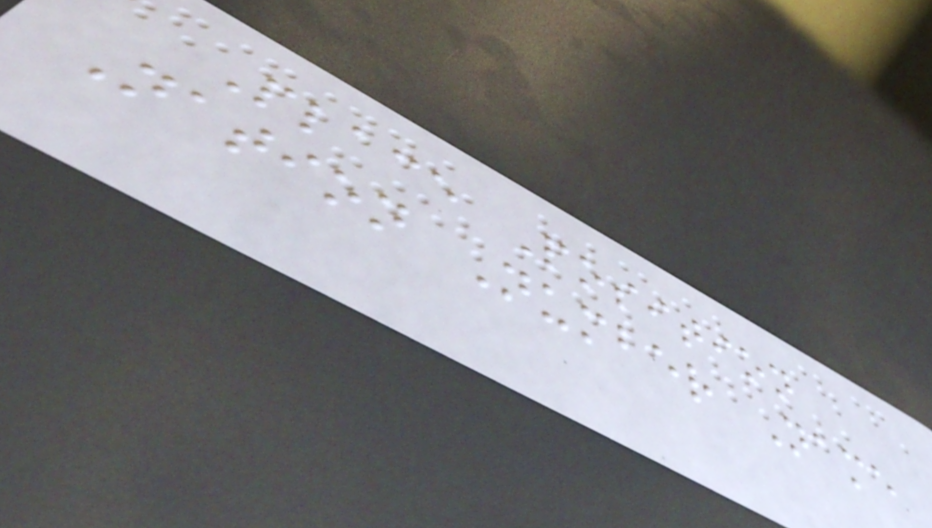Place Position
Nation Number Name
